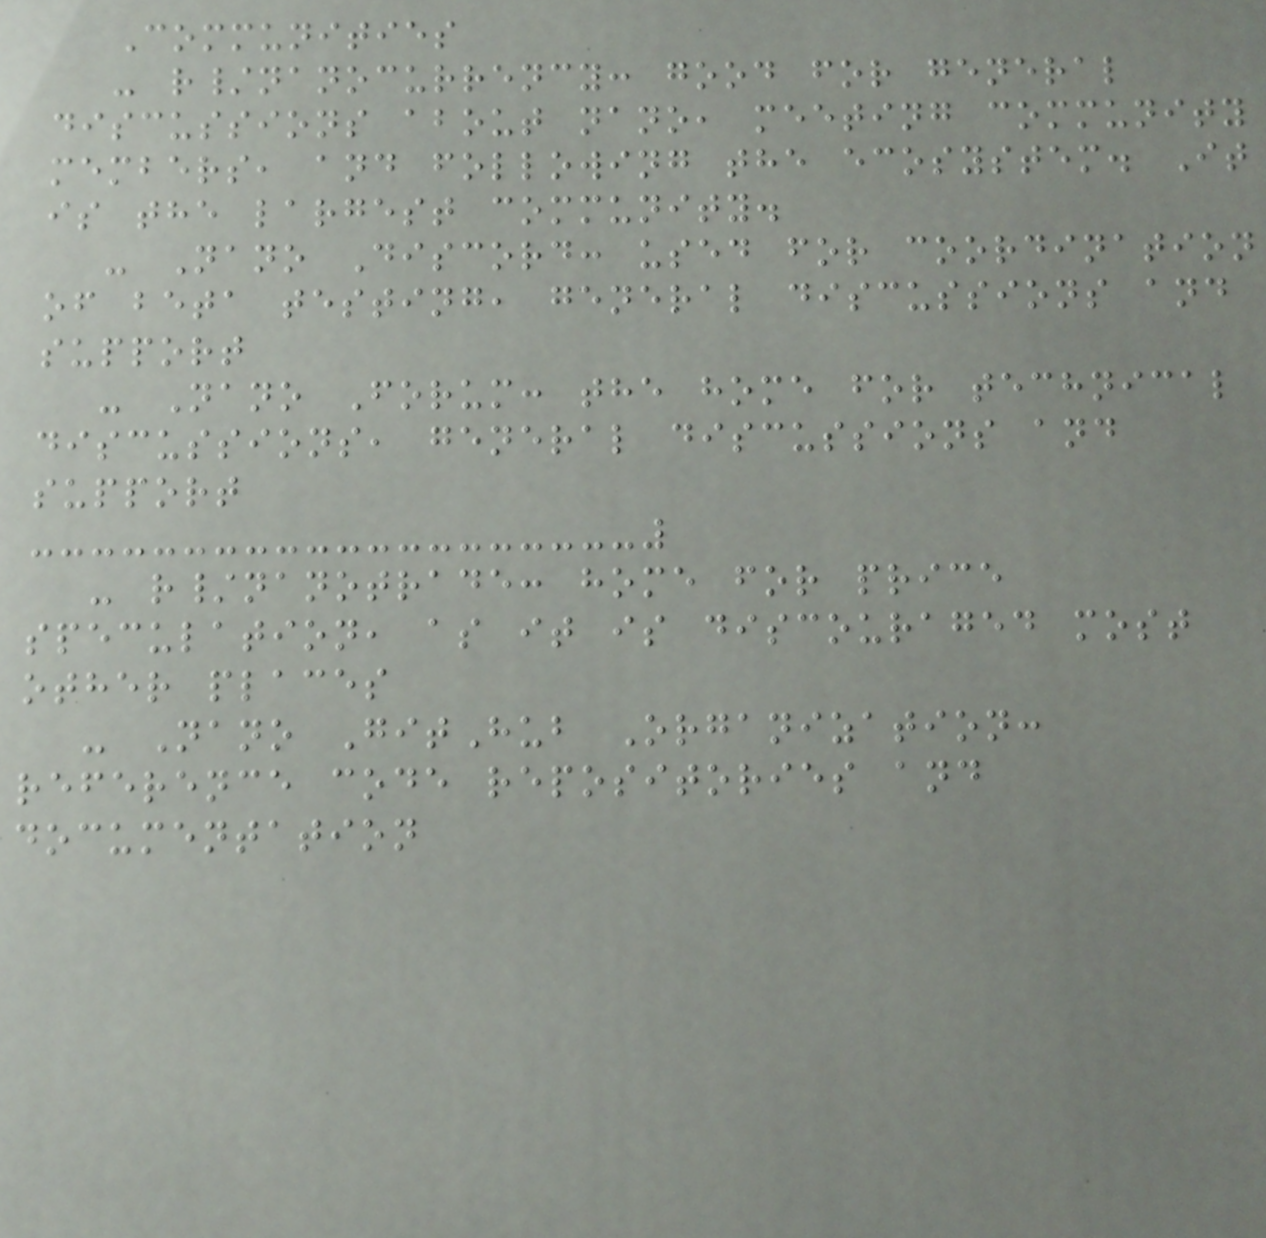Communities
- r/nanocurrency: good for general
discussions about nano, meeting community
members, and following the ecosystem. It
is the largest community.
- Nano Discord: used for coordination
of beta testing, general discussions and
support
- Nano Forum: the home for technical
discussions, general discussions and
support
- r/nanotrade: home for price
speculation, as it is discouraged most
other places
- Nano GitHub Organization:
reference code repositories and
documentation
